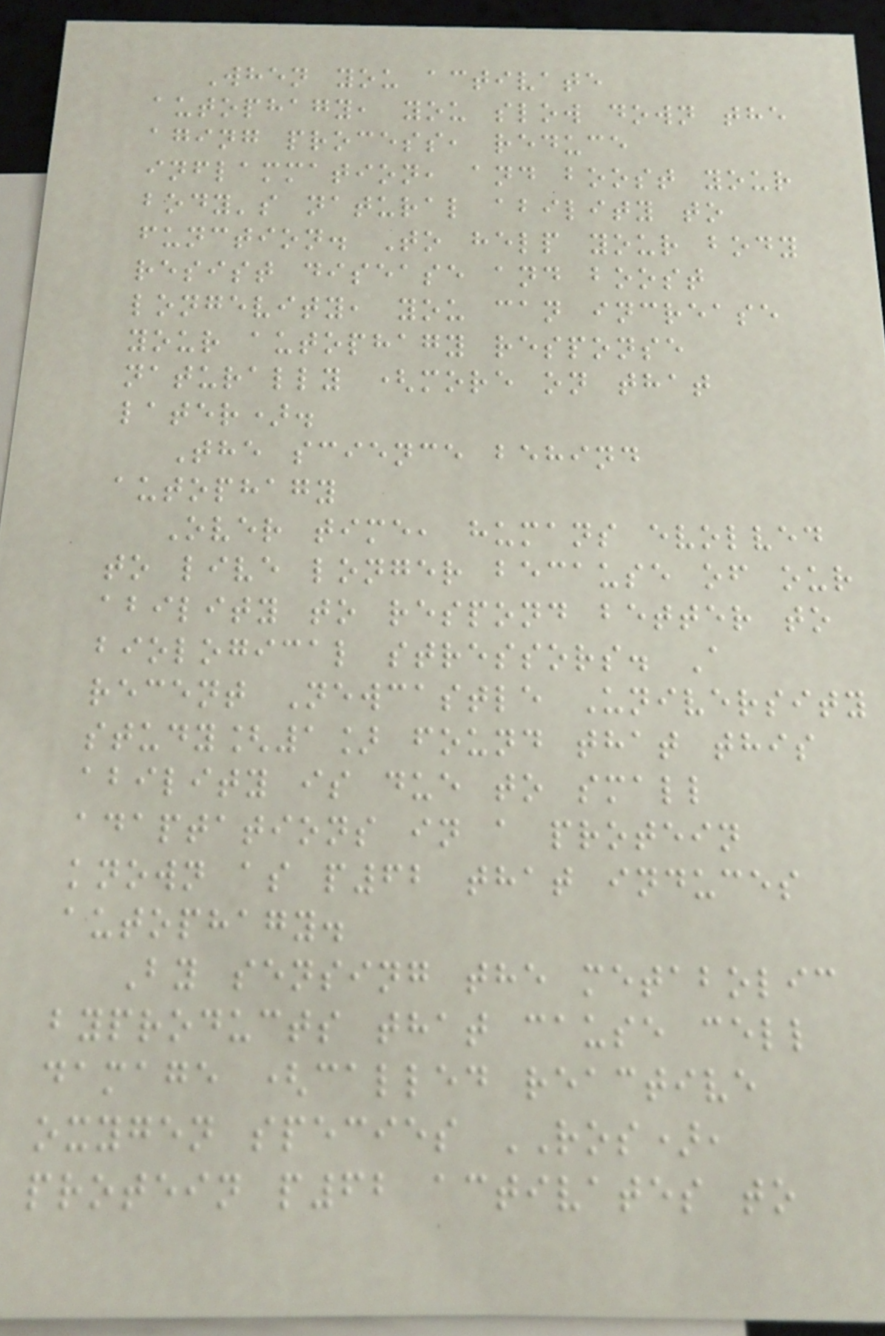When you activate
autophagy, you slow down the
aging process, reduce
inflammation, and boost your
body's natural ability to
function. To help your body
resist disease and boost
longevity, you can increase
your autophagy response
naturally (more on that
later).
The science behind
autophagy
Over time, humans evolved
to live longer because of our
ability to respond better to
biological stressors. A
recent Newcastle University
study[1] found that this
ability is due to small
adaptations in a protein
known as p62 that induces
autophagy.
By sensing the metabolic
byproducts that cause cell
damage (called reactive
oxygen species ROS),
protein p62 activates to
